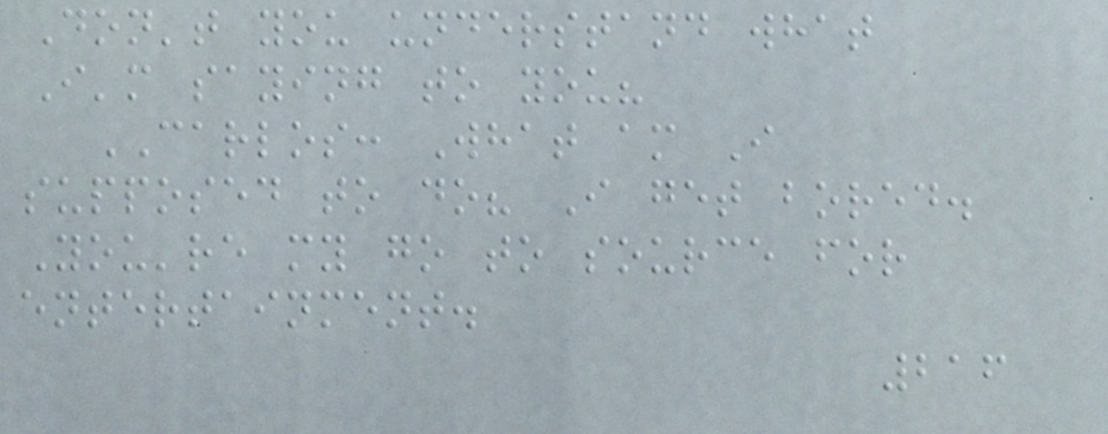Don't you understand what
I'm saying to you?
CARLOS: What am I
supposed to do? I get bored.
You're my go to source for
entertainment.
216
